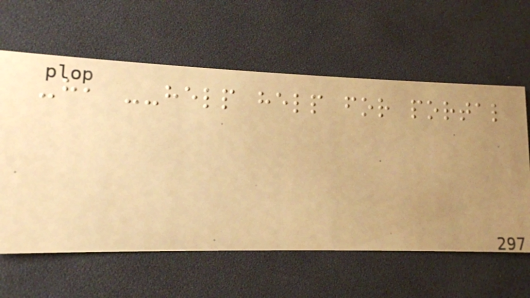-h, --help help for portal
